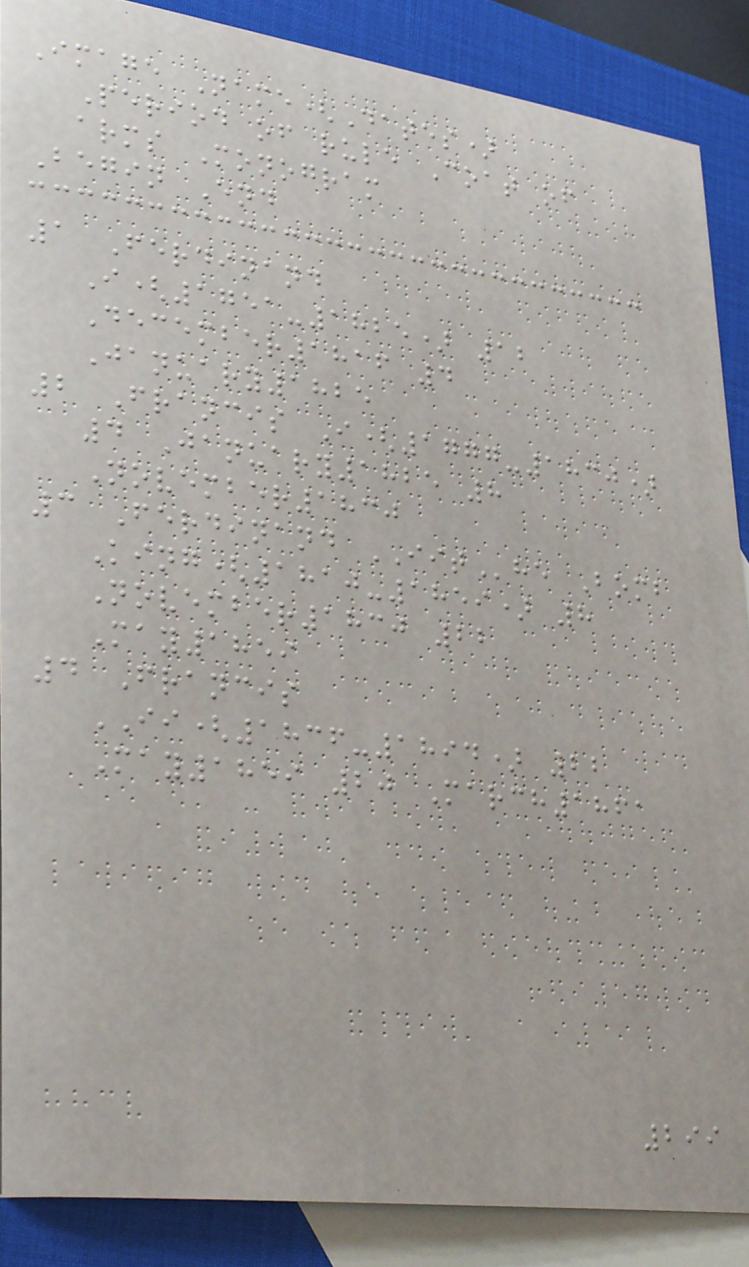Image Name(Dates)
Period of rule Coat of
arms Monogram
Begin End
1 Ferdinand
I(1751-1825) 12
December1816 4
January1825
2 Francis I(1777-1830)
4 January1825 8
November1830
3 Ferdinand IIThe Bomb
King(1810-1859) 8
November1830 22
May1859
4 Francis
II(1836-1894) 22
May1859 20 March1861
299
